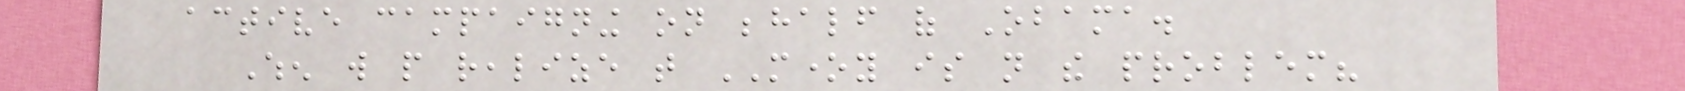active campaigning on behalf of Obama.
When will people realize that MONEY is not the problem?
